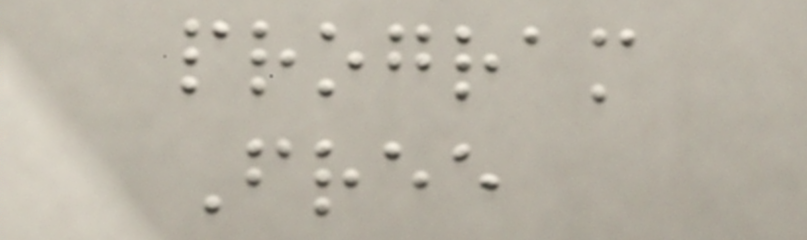program
Free
